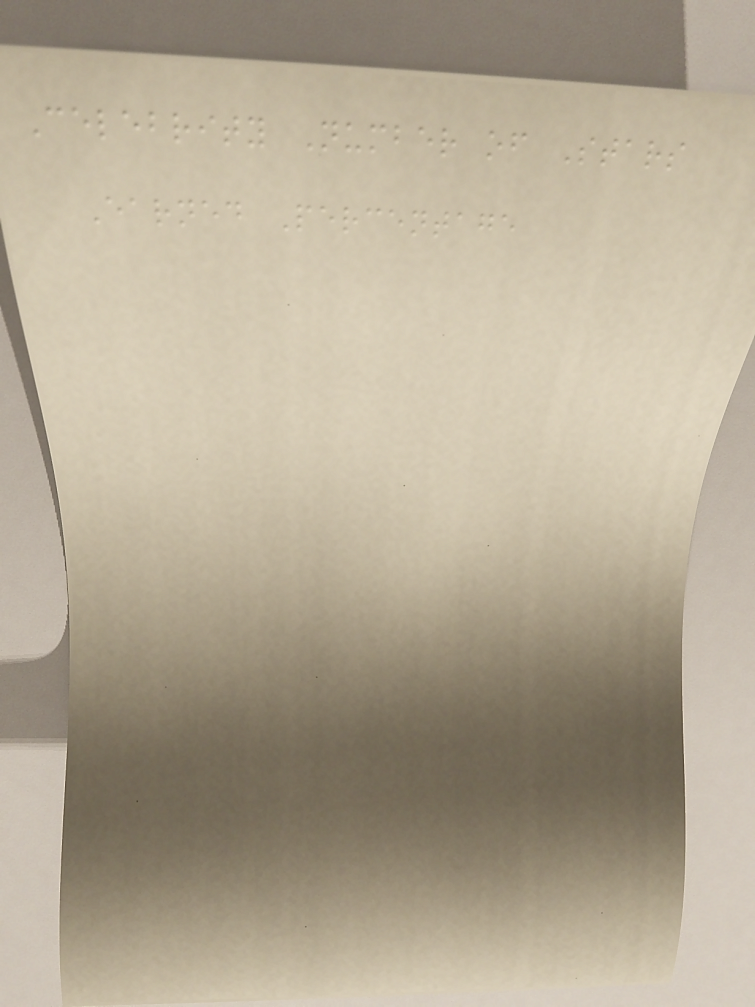Celebrity Number of Stars
Earned Percentage
